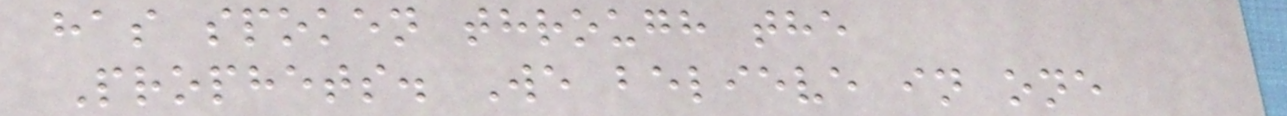has spoken through the
Prophets. We believe in one
